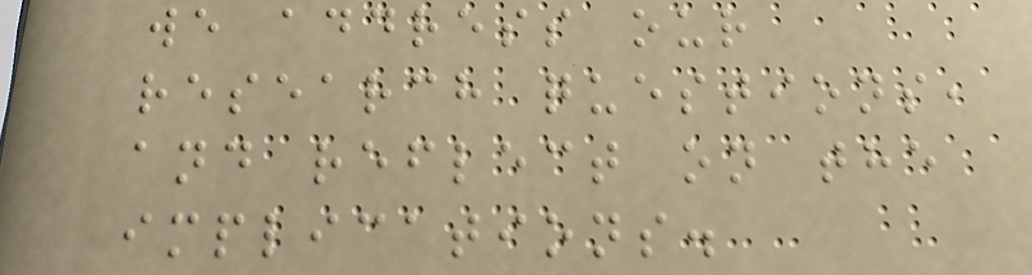we address our
research questions,
and reflect on the
implications.
